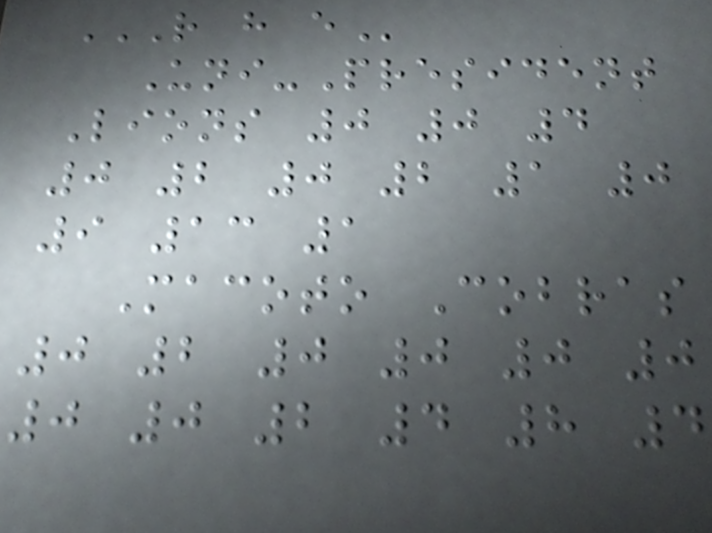R H E
Uni-President
Lions 0 0 4
0 2 0 2 1 0
9 13 1
Macoto Cobras
0 2 0 0 0 0
0 0 2 4 8 4
